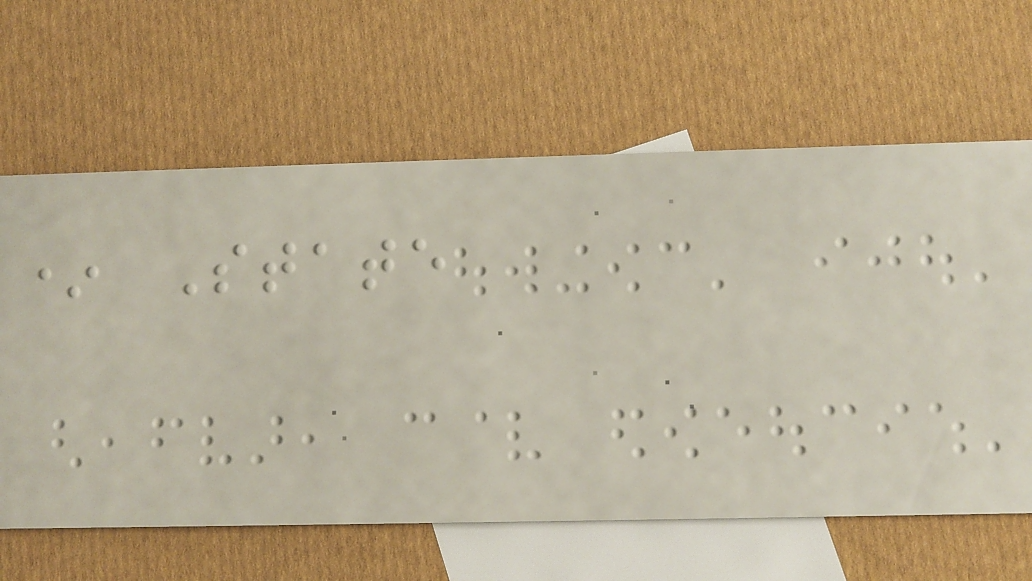* State
